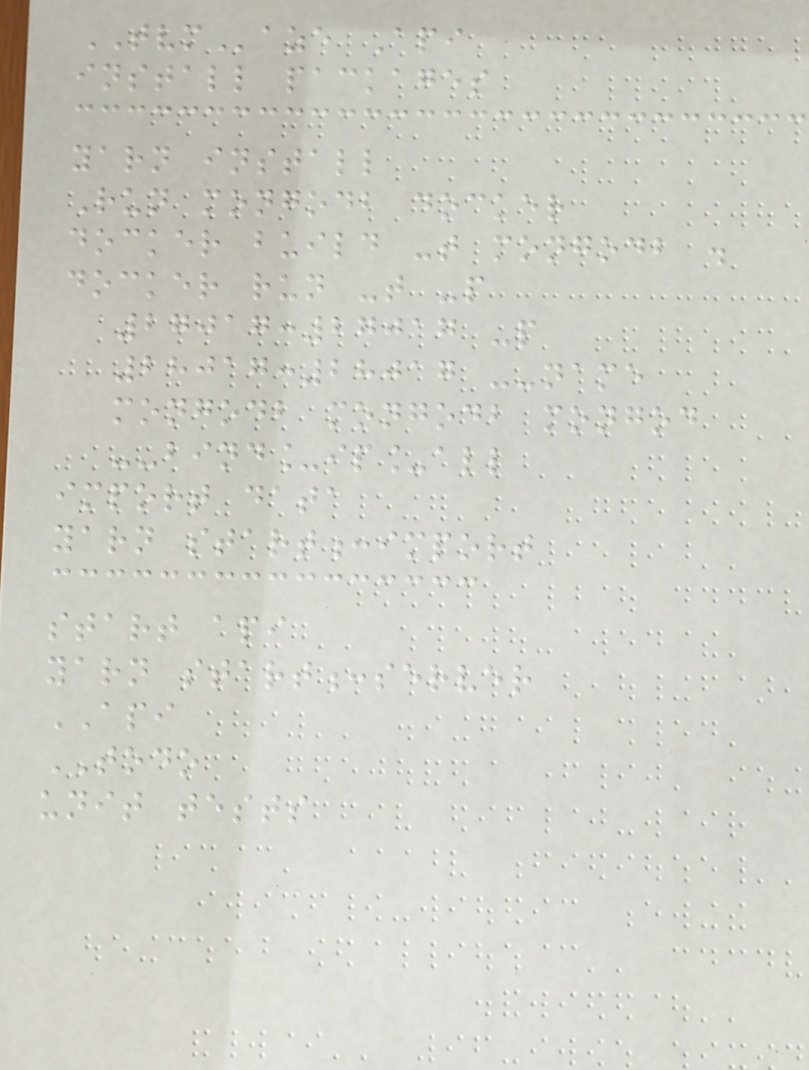TVMaze Api
install packages
yarn install
Run mongodb docker
docker build -t mongodb .
docker run -t -p
27017:27017 -p
28017:28017 --name
mongodb mongodb mongod
--bind_ip_all
import data
yarn start:import
start api
yarn start:server
API
TODO
unit tests
